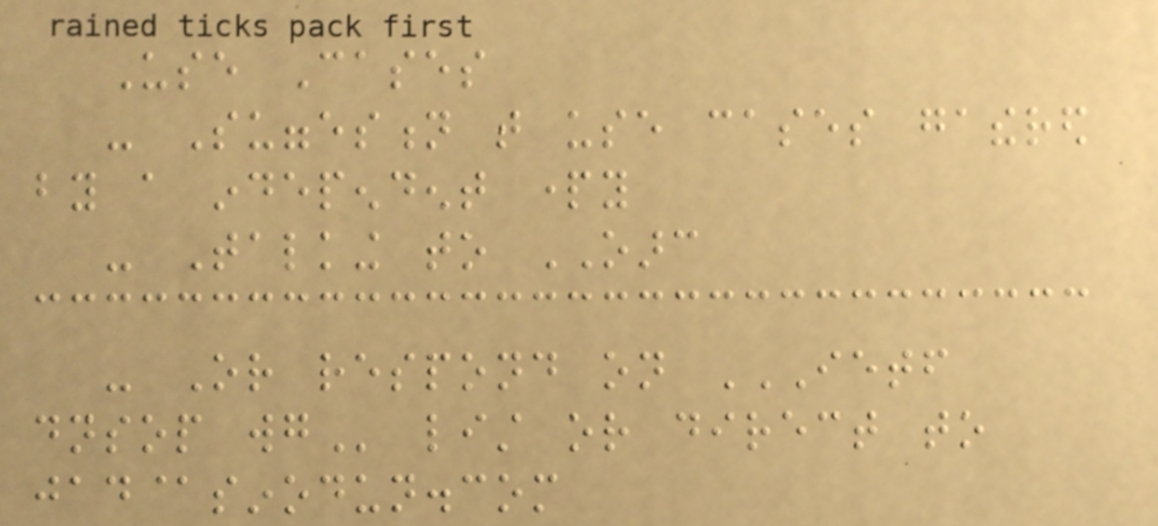Use Cases
- Suggestion that use cases gathered
by a independent party
- Talking to OARC
- Or respond on IETF
DNSOP WG list or direct to
jad@sinodun.com
